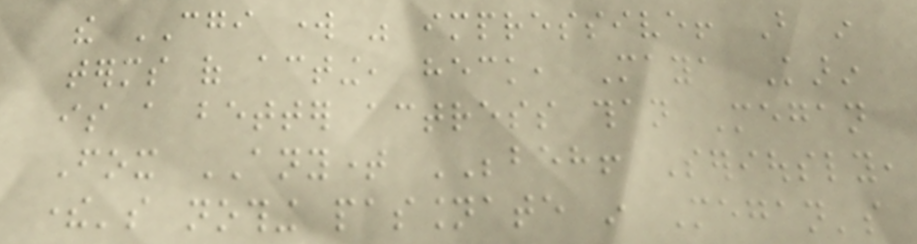the CGI work was impressive! But in
terms of acting, heck, Maya Karin
is a better actress than Megan
Fox ANYTIME BEBEH! Seriously,
there's nothing passionate in Megan's
